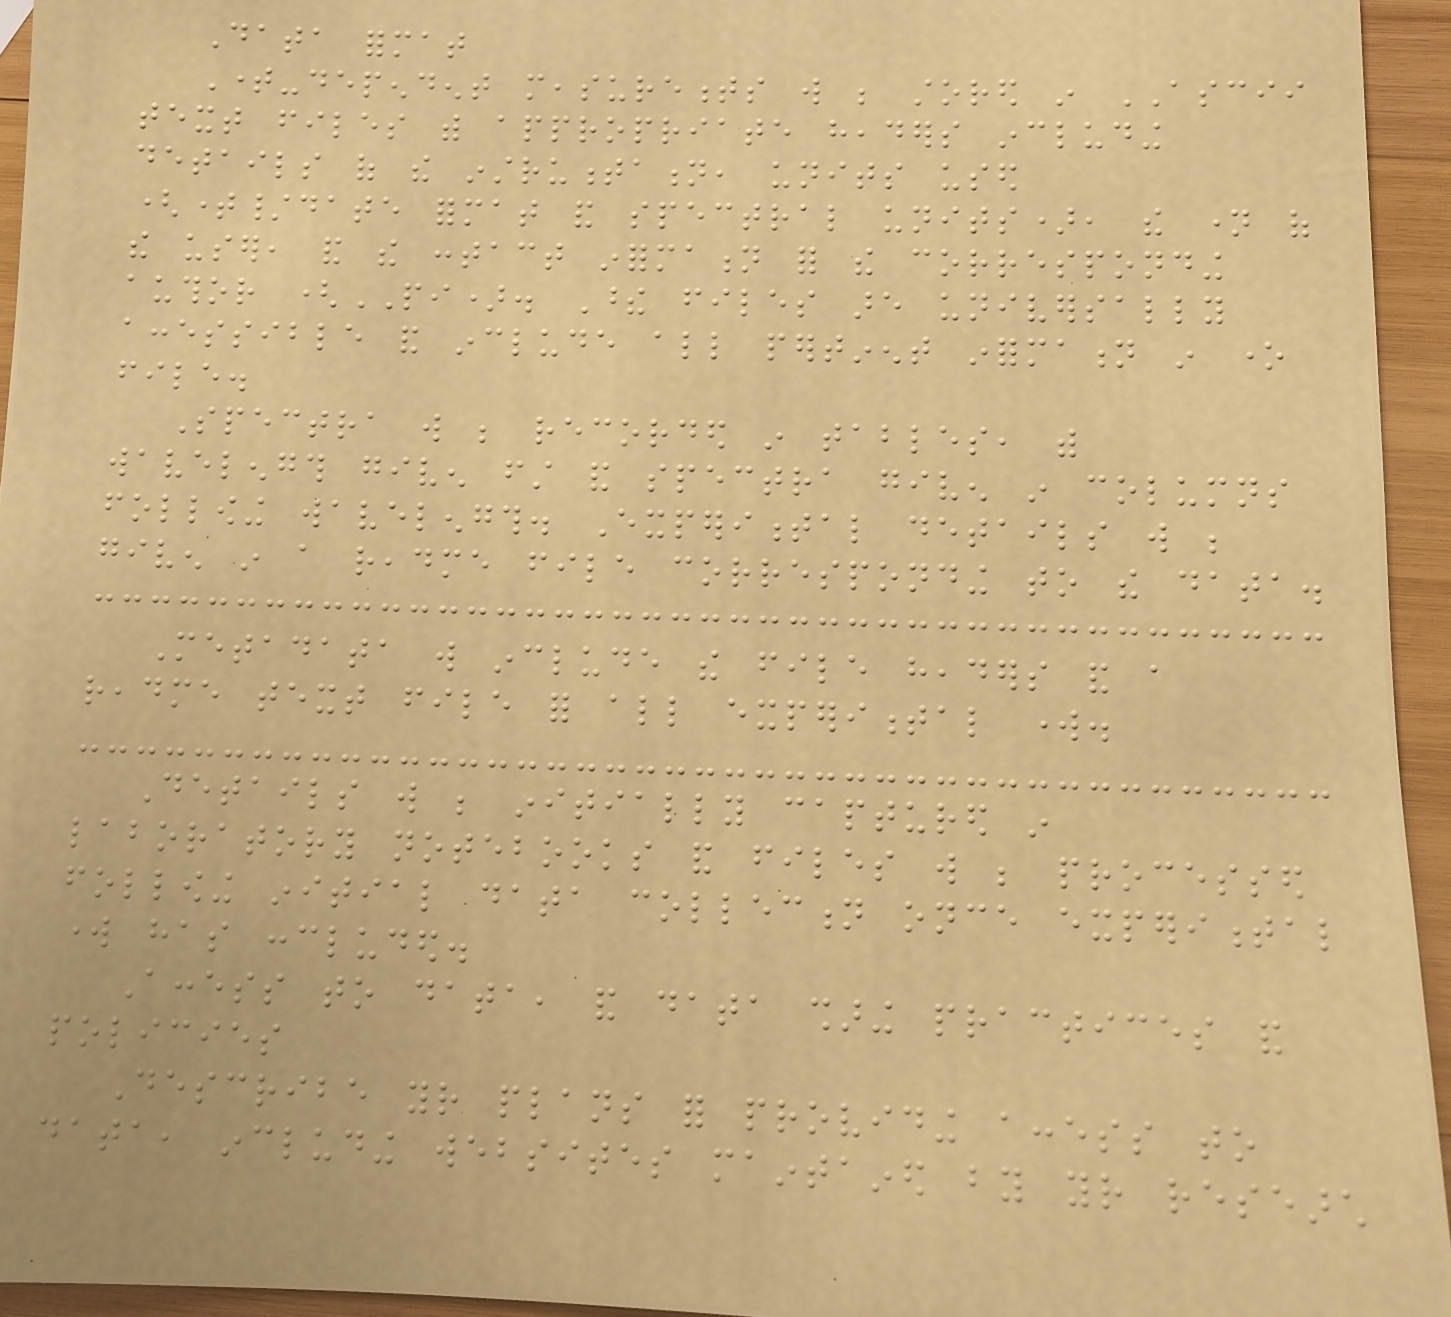Data format
Time-dependent measurements will be stored in ASCII
text files with appropriate headers including
details of the instrumentation, units used
(time/date format and spectral units), the name of
the user, and the contact information for the corresponding
author (PI). These files are universally
accessible and include all pertinent information in one
file.
Spectra will be recorded in tables, with
wavelength given first and spectra given in columns
following wavelength. Experimental details will be
given in a readme file corresponding to the data.
Metadata will include the file headers and a
readme text file for all experimental work.
Details will be initially captured in
laboratory notebooks and files will be processed
following initial data collection once experimental
work has concluded.
Access to data, and data sharing practices and
policies
Describe your plans for providing access to
data, including websites maintained by your research
